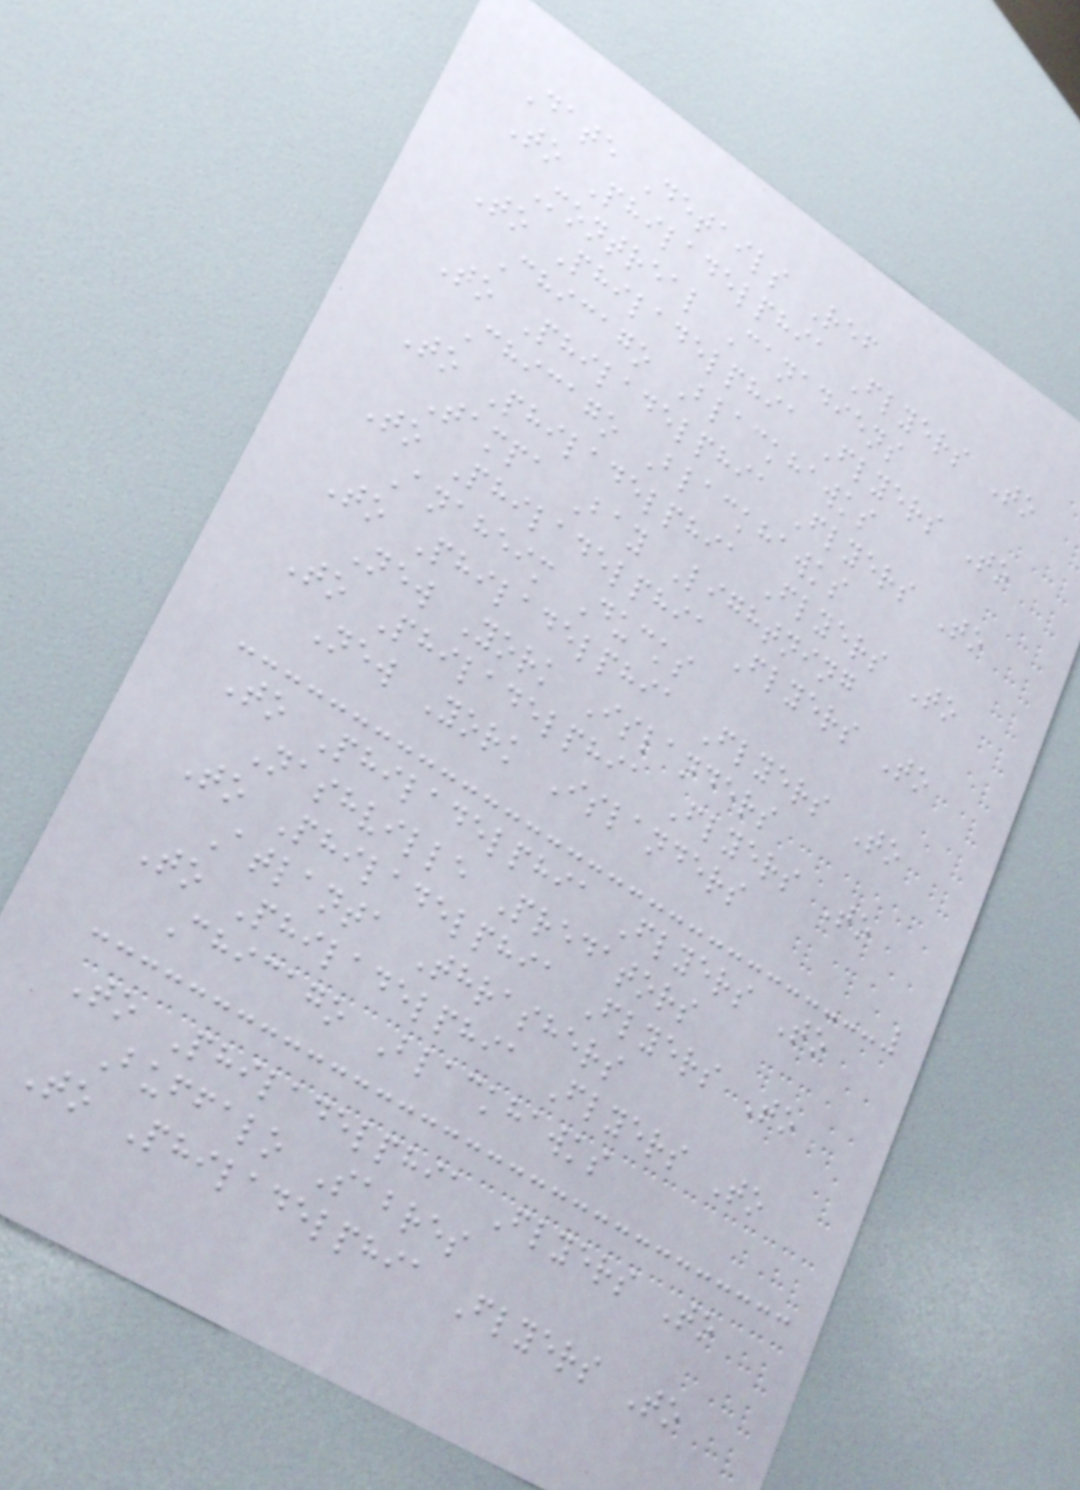Date Details Ref
To Philadelphia Flyers To
Montreal Canadiens
To Philadelphia Flyers To
Chicago Blackhawks
To Philadelphia Flyers To
Chicago Blackhawks
To Philadelphia Flyers To
Tampa Bay Lightning
To Philadelphia Flyers To
Anaheim Ducks
To Philadelphia Flyers To
New York Islanders
To Philadelphia Flyers To
New York Islanders
To Philadelphia Flyers To
Nashville Predators
To Philadelphia Flyers To
Atlanta Thrashers
To Philadelphia Flyers To
Chicago Blackhawks
To Philadelphia Flyers To
Buffalo Sabres
To Philadelphia Flyers To
